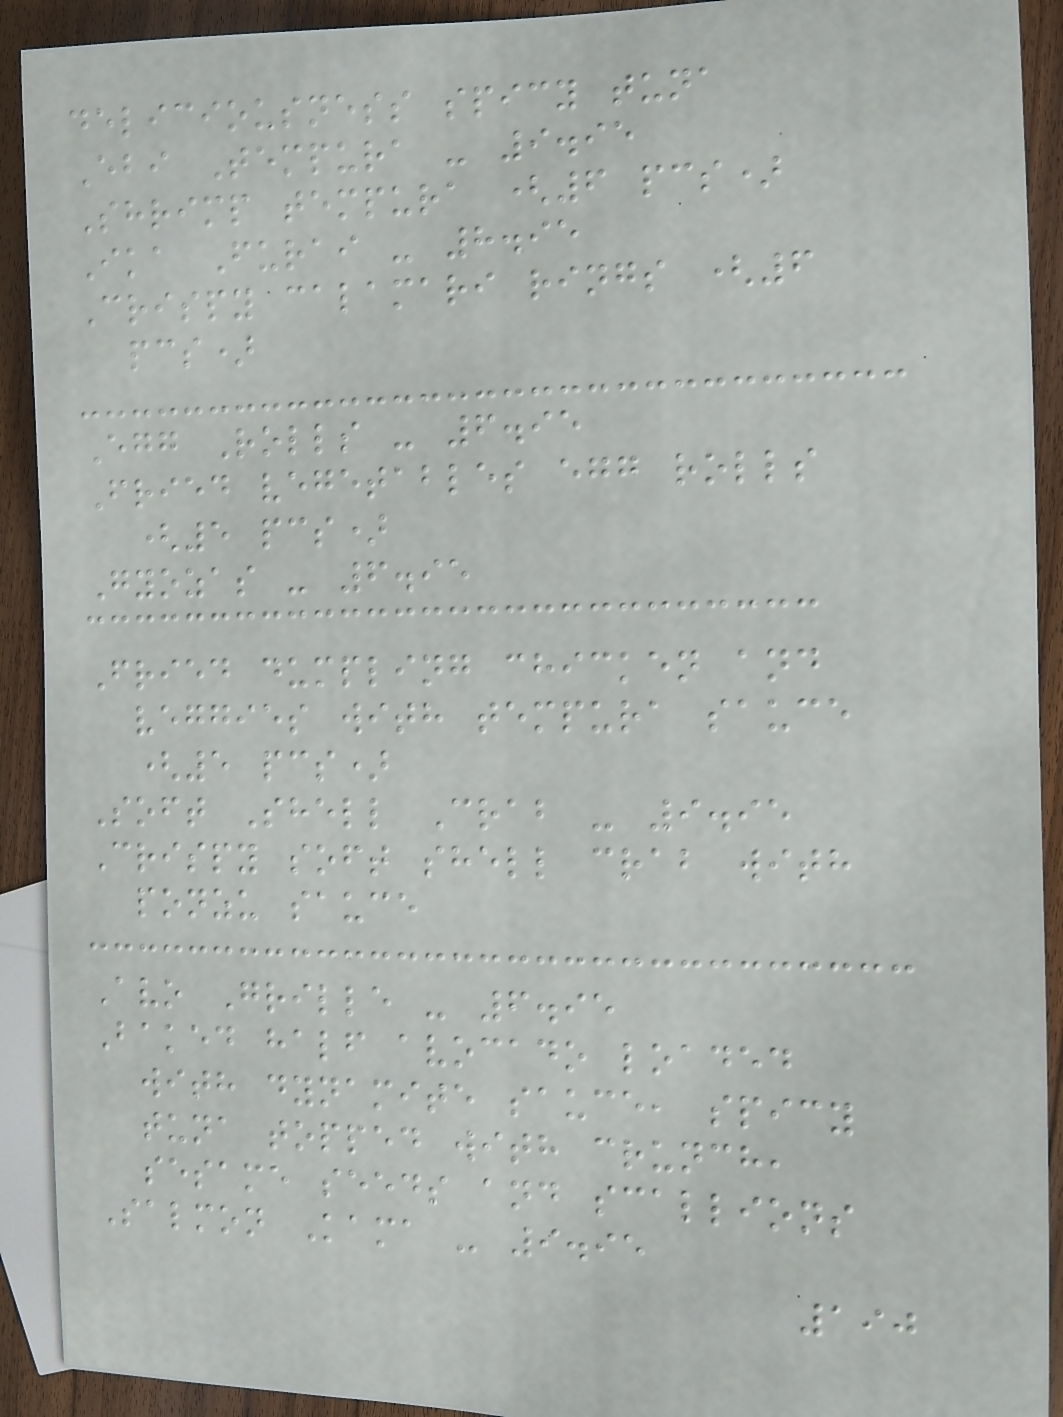deliciousness spicy tuna
Ebi Tempura - 9.95
Shrimp tempura (6 pcs)
Ika Furai - 8.95
Crispy calamari rings (6
pcs)
Egg Rolls - 6.95
Fried vegetables egg rolls
(5 pcs)
Gyozas - 6.95
Fried dumpling chicken and
veggies with tempura sauce
(5 pcs)
Soft Shell Crab - 9.95
Crispy soft shell crab with
ponzu sauce
Avo Grille - 6.95
Baked half avocado loaded
with dynamite sauce, spicy
tuna topped with crunch,
sesame seeds and scallions
Salmon Kama - 9.95
190
